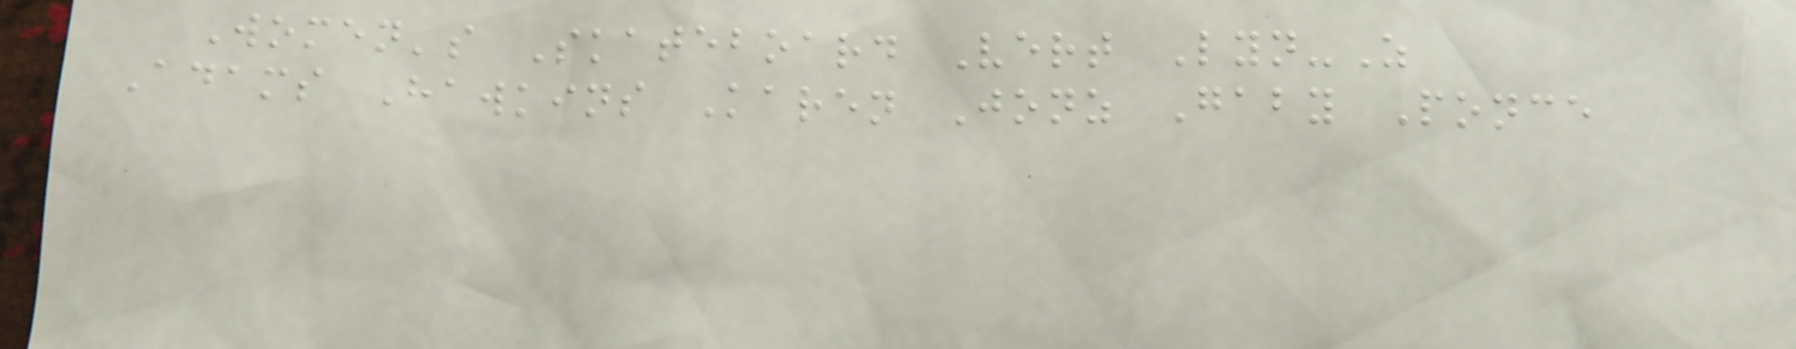Women's Skateboard Vert Lyn-Z
Adams Hawkins Karen Jonz Gaby Ponce
